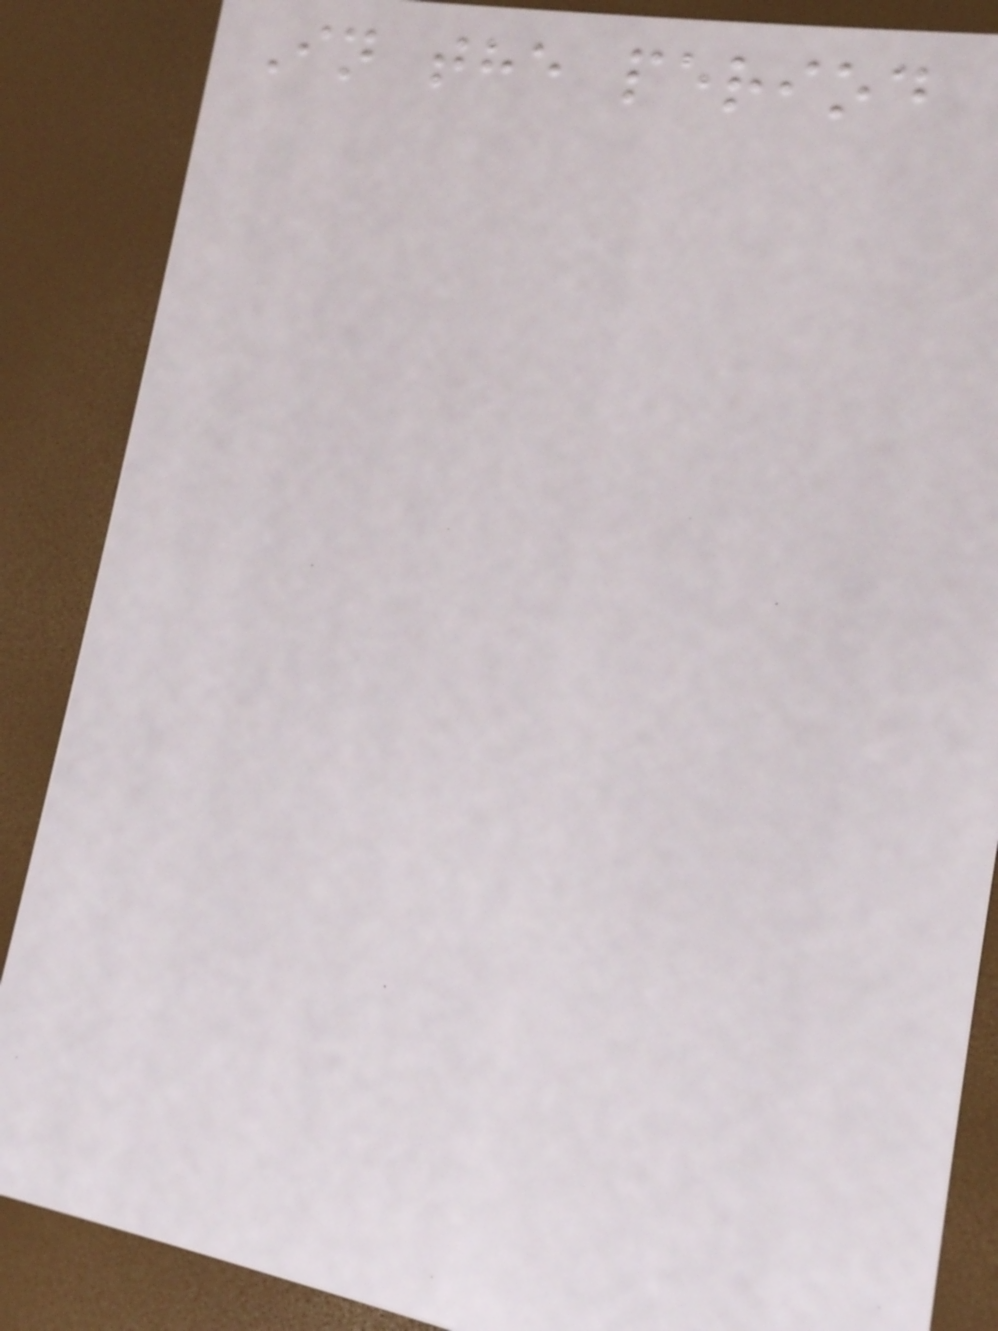In the period
